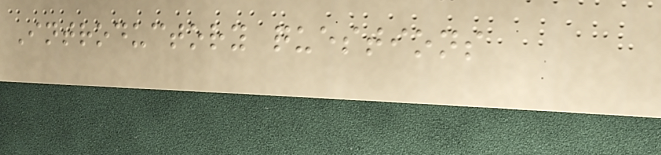Introductory questions
